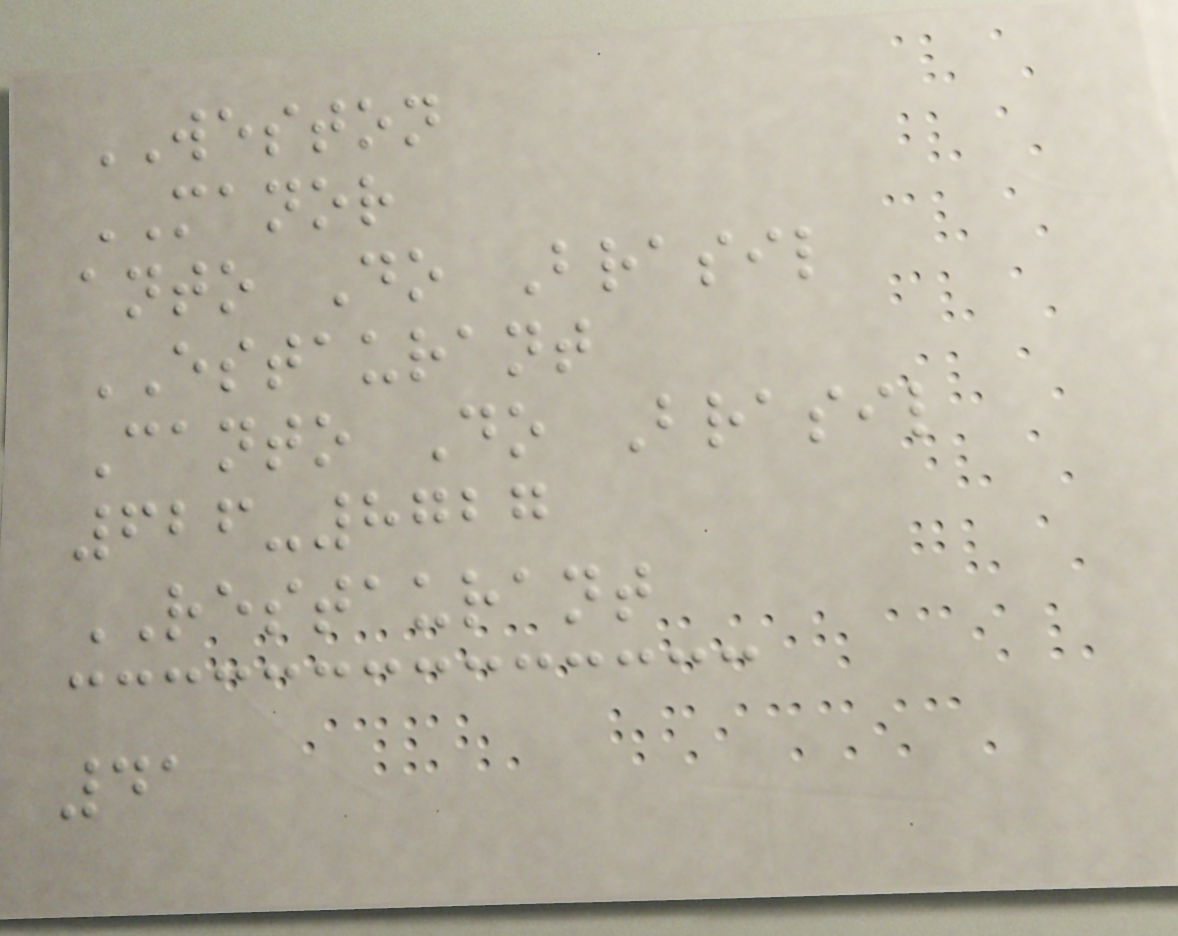WESTON
MANOR
anto Do Brasil
ESTAURANT
Canto Do Brasil
626-8727
RESTAURANT
41
